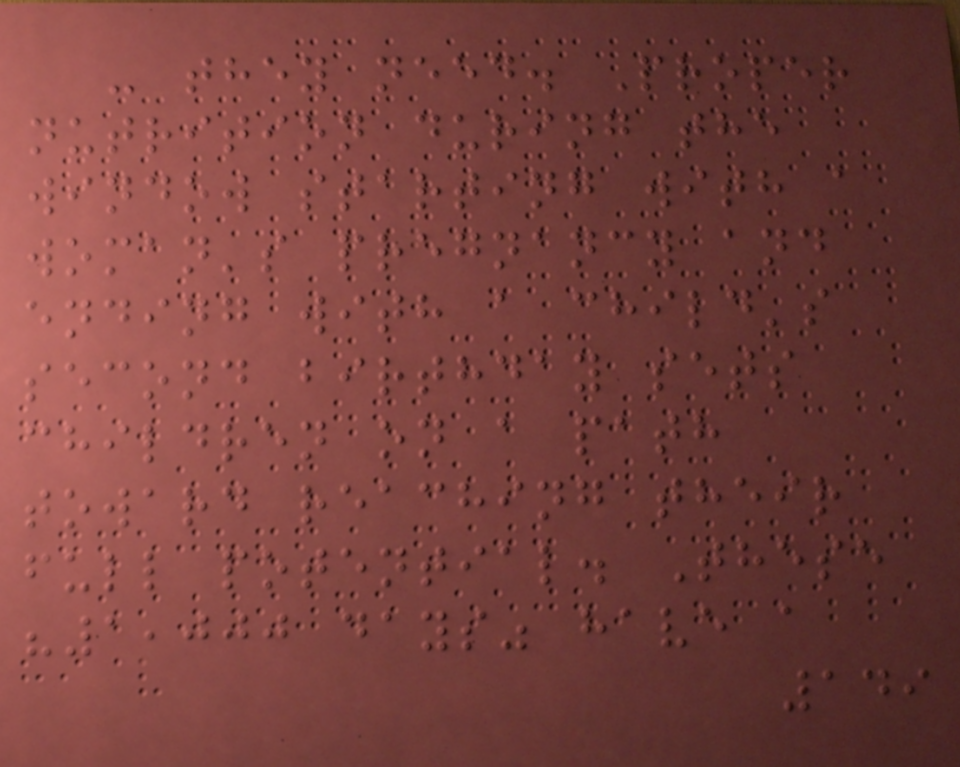- they need. Proper
nutrition during the
window starting with a
woman's pregnancy and
ending with a child's
second birthday sets
children on a path
toward reaching their
full potential. These
"1,000 days" have a
149
